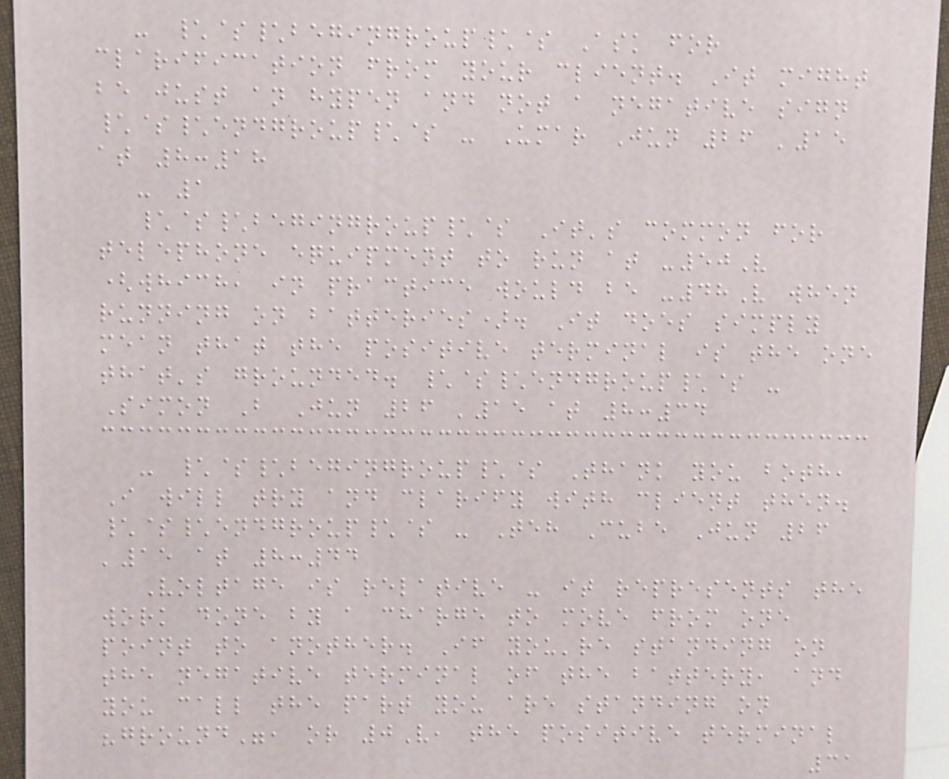- \$\begingroup\$ Ask for
clarification from your client. It might
be just an hypen and not a negative sign
\$\endgroup\$ - Umar Jun 26 '15
at 8:18
- 1
\$\begingroup\$ It's common for
telephone equipment to run at -50V
(which, in practice would be -48V when
running on batteries). It does simply
mean that the positive terminal is the one
that's grounded. \$\endgroup\$ -
Simon B Jun 26 '15 at 8:34
- \$\begingroup\$ Thank you both,
I will try and clarify with client then.
\$\endgroup\$ - Teh Cube Jun 26
'15 at 8:44
Voltage is relative - it represents the
work done by a charge to move from one
point to another. If you're standing on
the negative terminal of the battery, and
you call the part you are standing on
"ground", or 0V, the positive terminal
31
